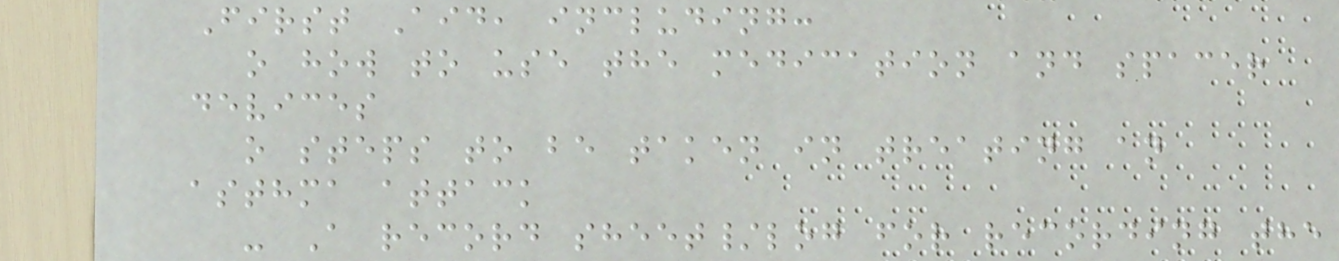First Aid, including:
o how to use the medication and spacer
devices
o steps to be taken in treating an
asthma attack
- A record sheet/log for recording the
